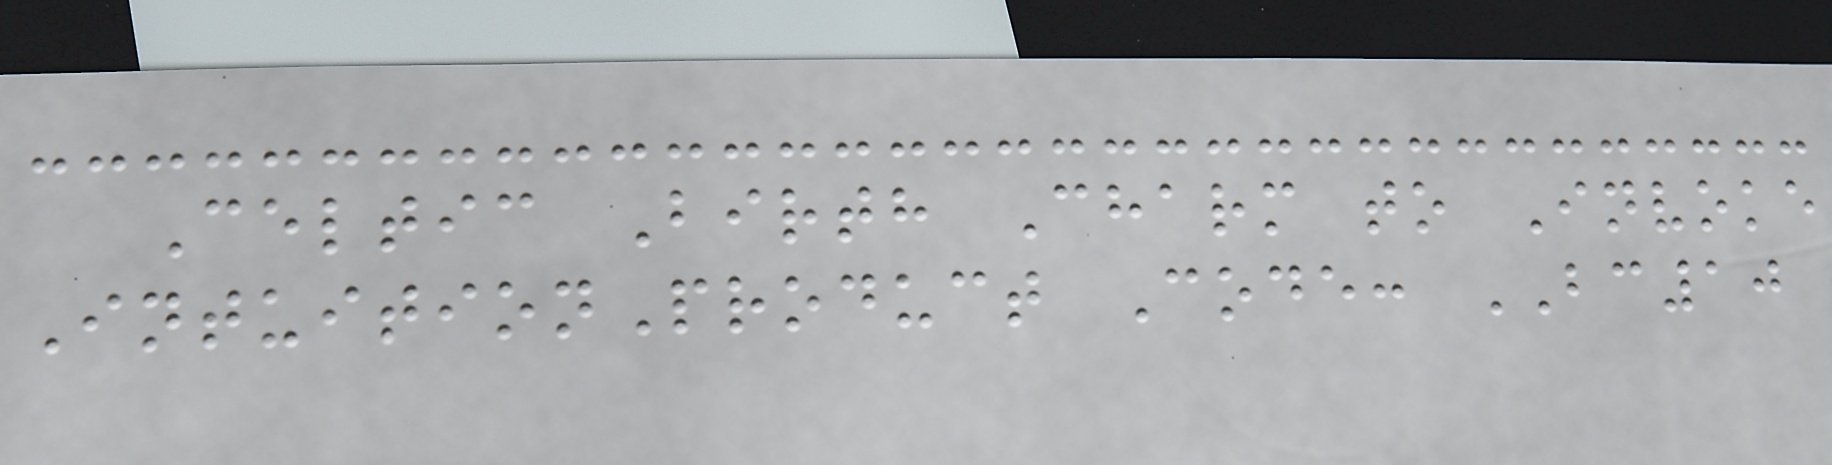Celtic Birth Charm to Invoke
IntuitionProduct Code: BC10
